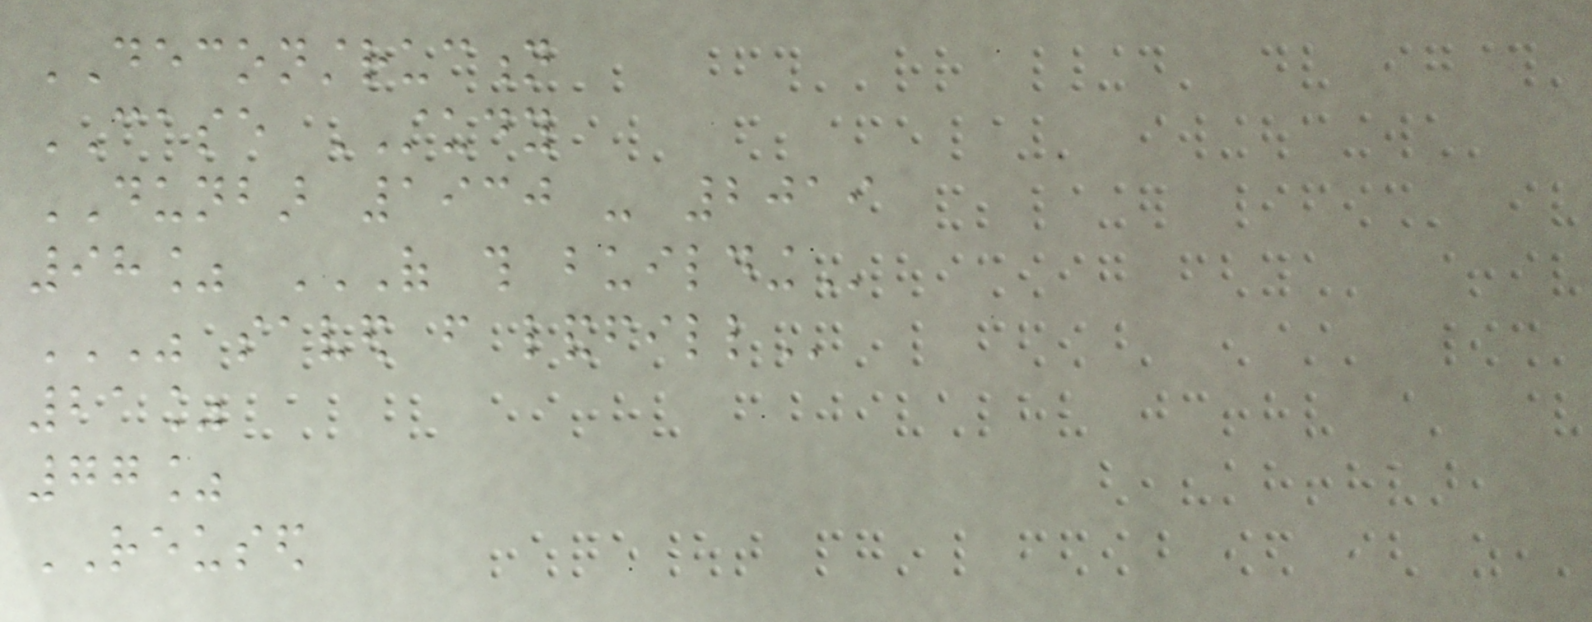DECONSTRUCTION
CASE STUDY
DUNBAR 1930 - 2019
98% OF THIS BUILDING
WAS SAVED FROM LANDFILL
21%
77%
REUSED
